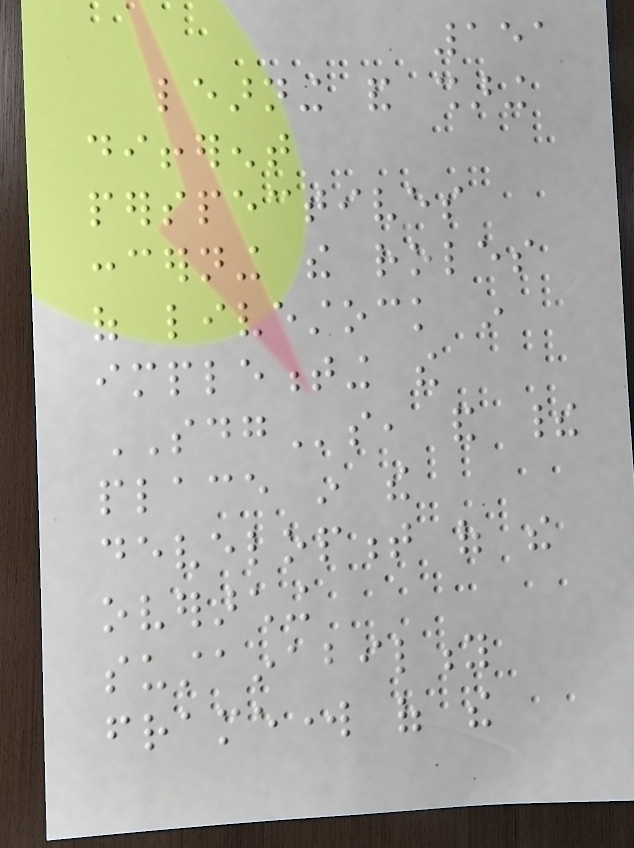151
learning and sharing
different
perspectives
concerning the roles
of livestock in
implementing the
SDGs, and their
place in the
development of the
overarching
sustainability
framework of the
